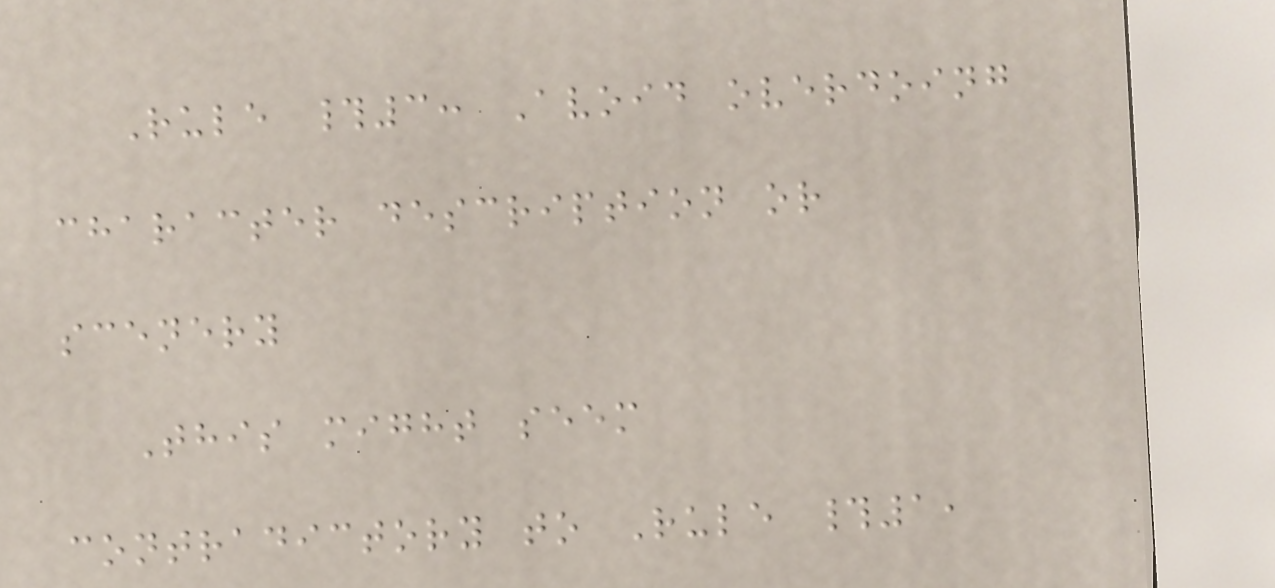Rule #3: Avoid overdoing
character description or
scenery
This might seem
contradictory to Rule #1,
